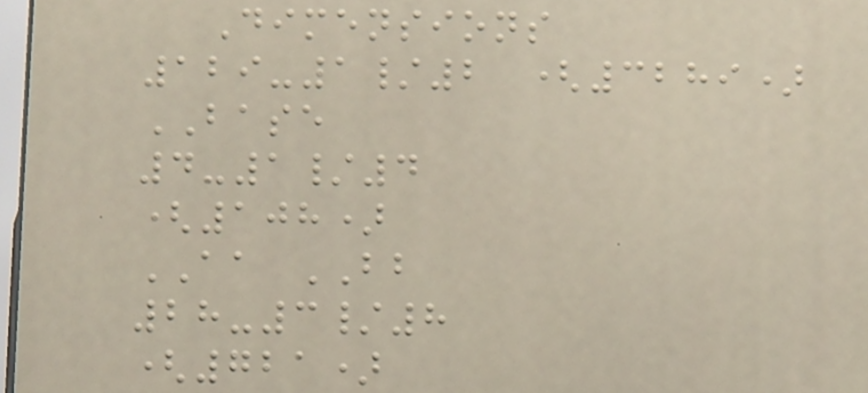Dimensions
129-1/2 (3289)
BASE
4-1/4
(108)
AA BB
28-3/8
(721)
